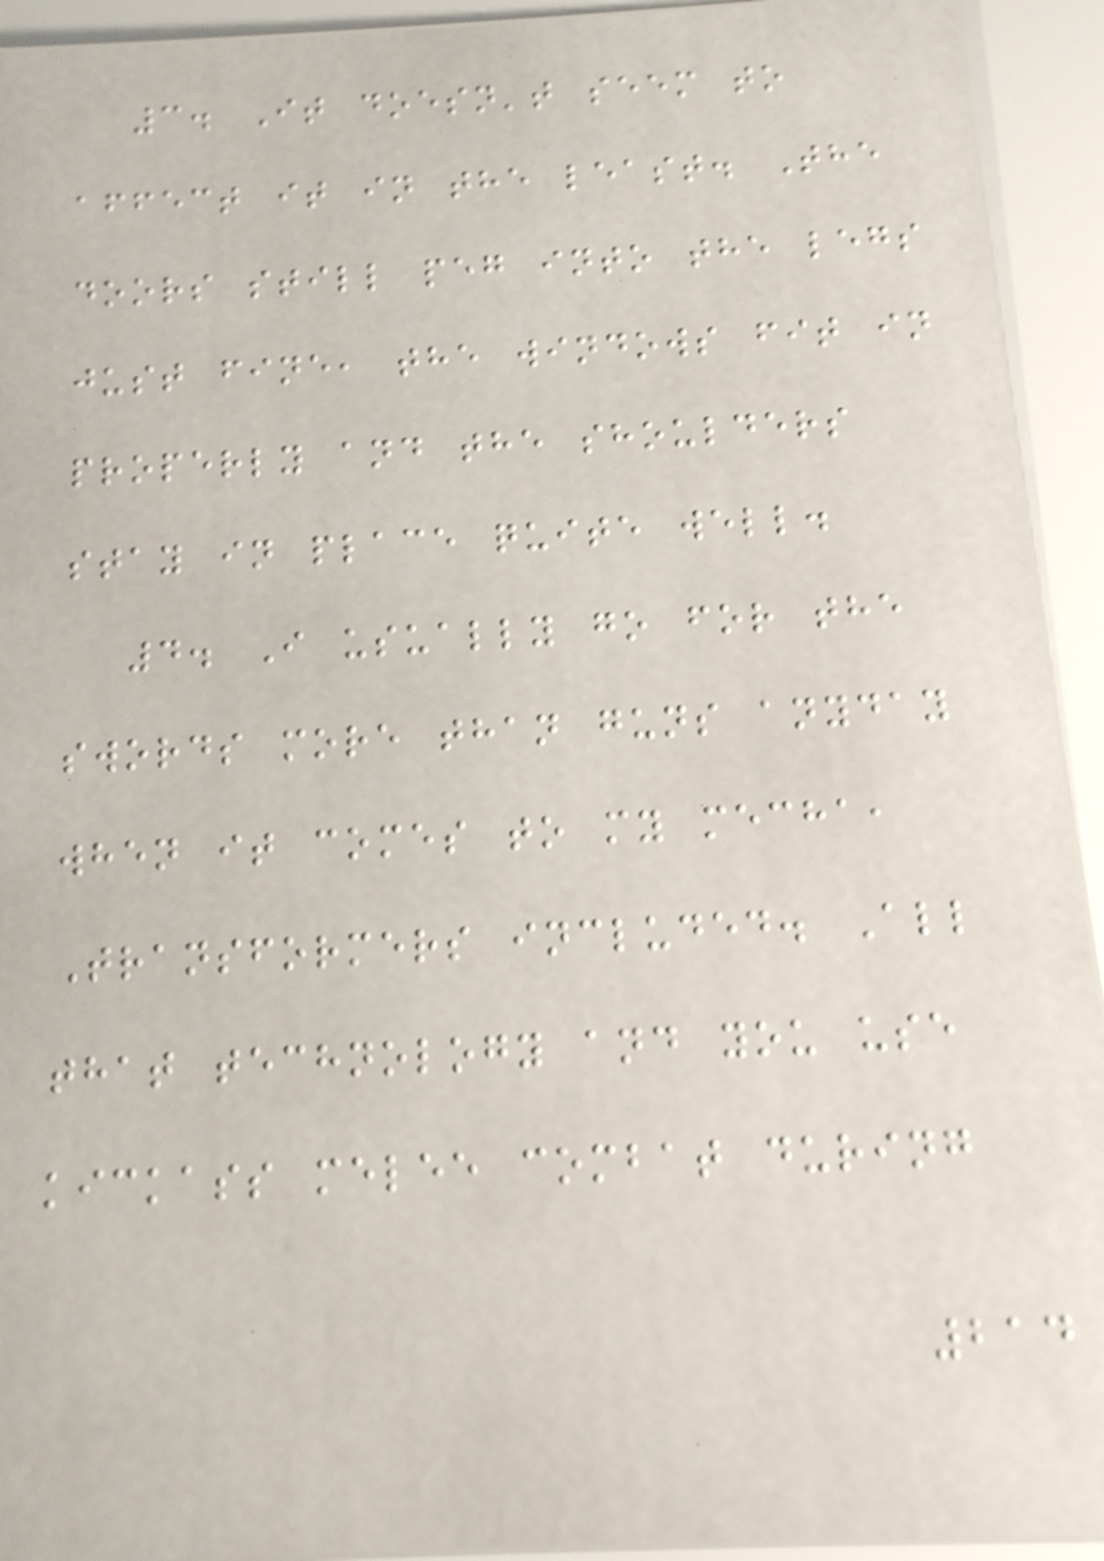3. It doesn't seem to
affect it in the least. The
doors still peg into the legs
just fine, the windows fit in
properly and the shoulders
stay in place quite well.
4. I usually go for the
swords more than guns anyday
when it comes to my mecha,
Transformers included. All
that technology and you use
kickass melee combat during
214
